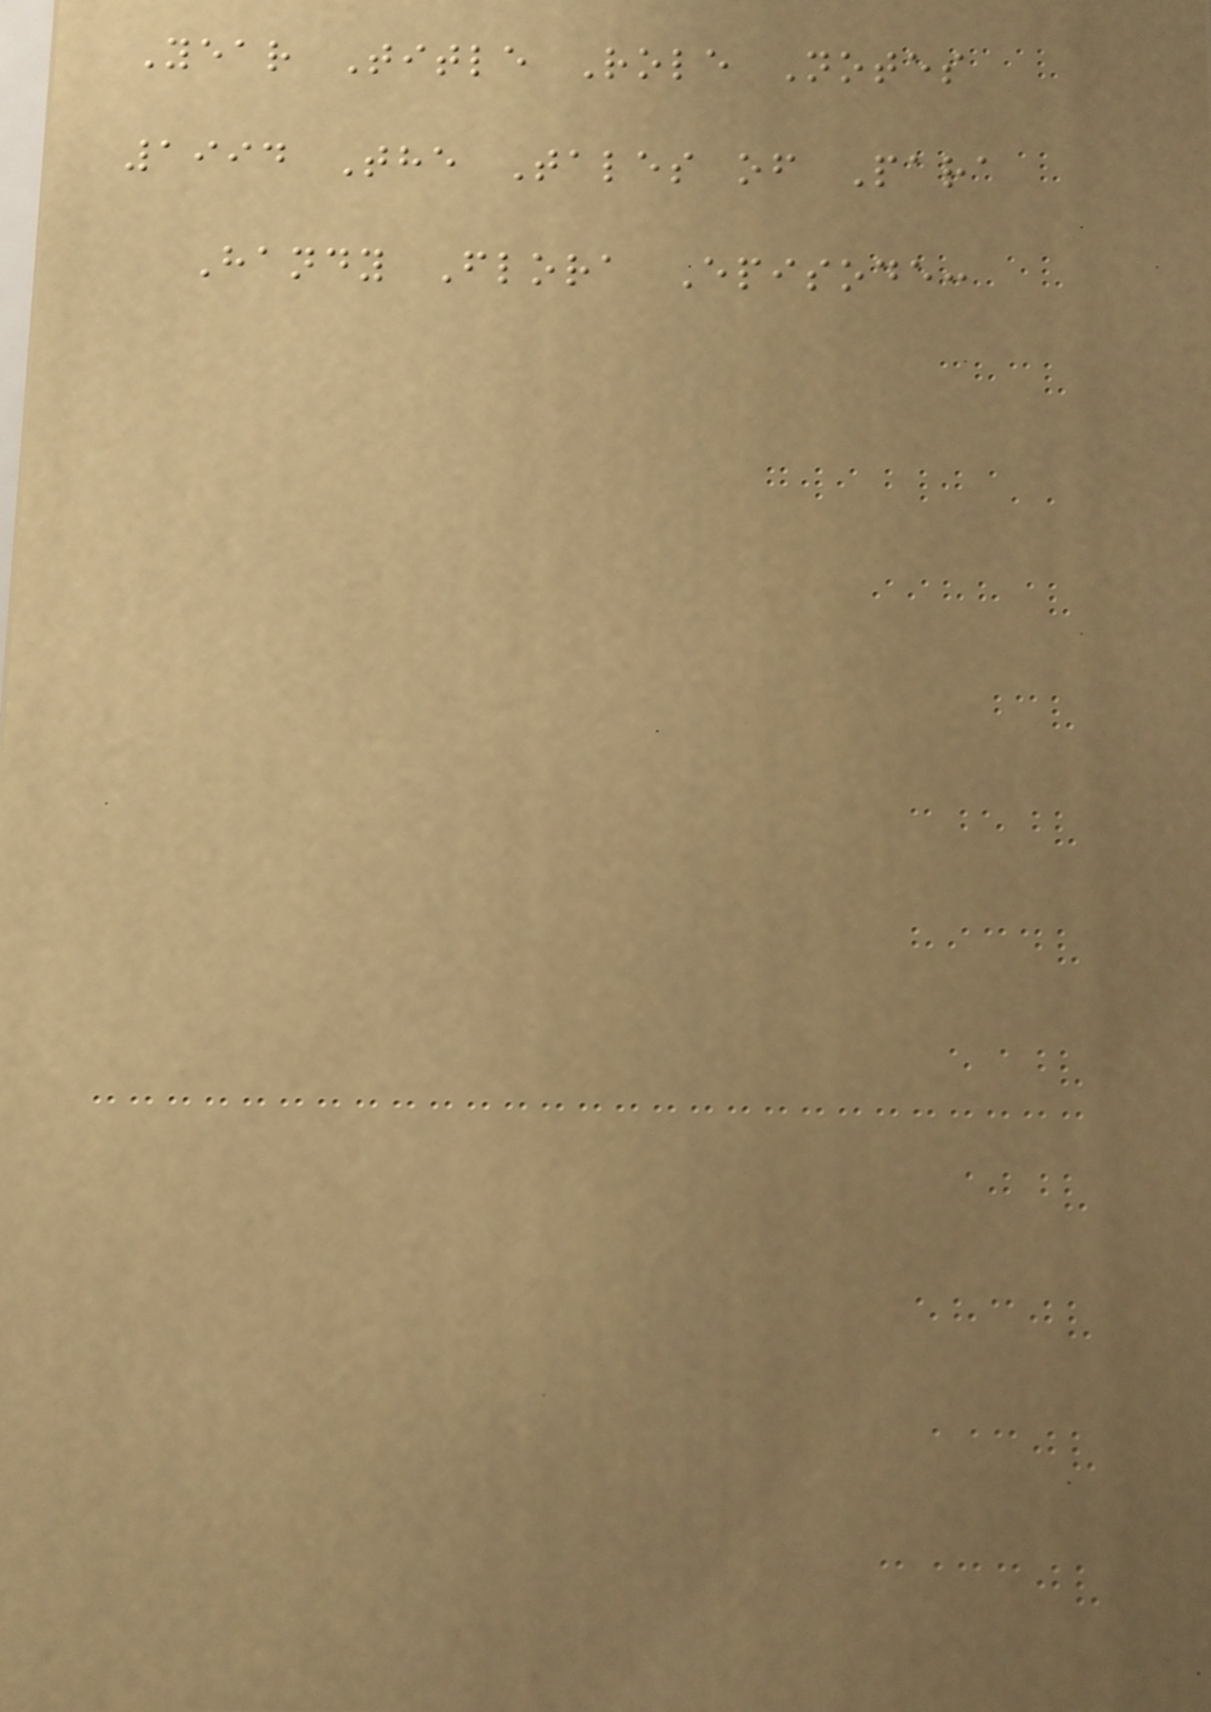Year Title Role Notes
1994 The Tales of Para
Handy Flora Episode:
